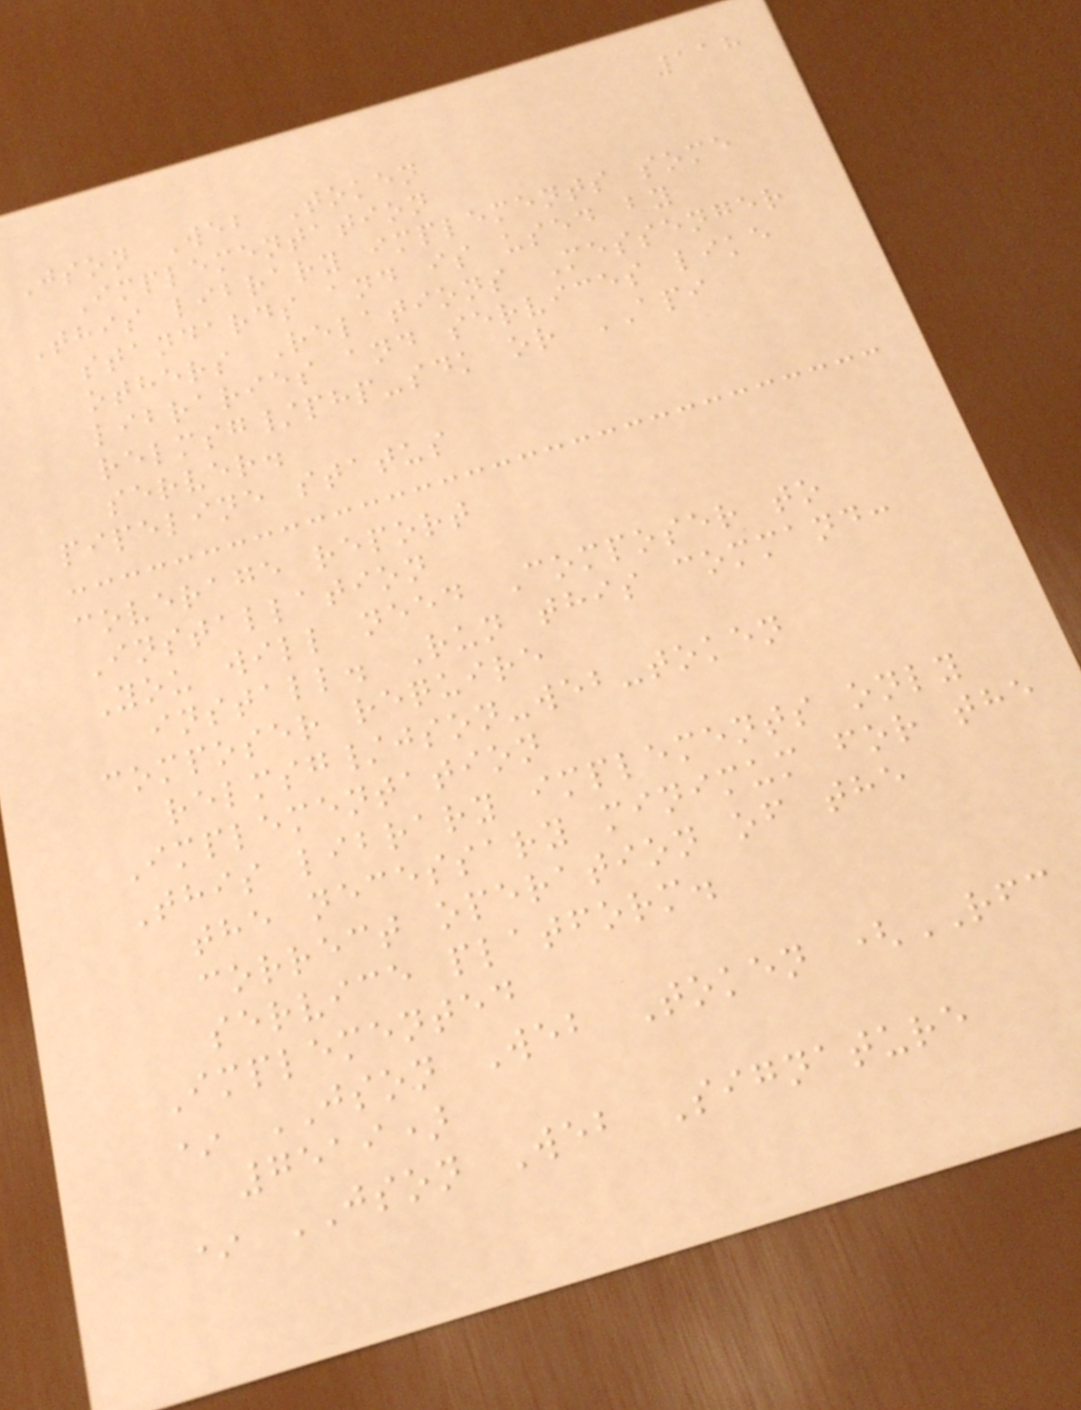118
Json Web Token
Implementation
This library implements some
standards and is used by
others Relations Messenger
libraries and services like
relmsg/php-sdk or API
server.
pipeline status
coverage report
Installation
You will need Composer to
install. Run this command:
composer require
relmsg/json-web-token
Implementation
This library implements only
the necessary minimum for the
correct operation of the
service platform.
Implemented
* JSON Web Token (RFC
7519)
* JSON Web Signature
